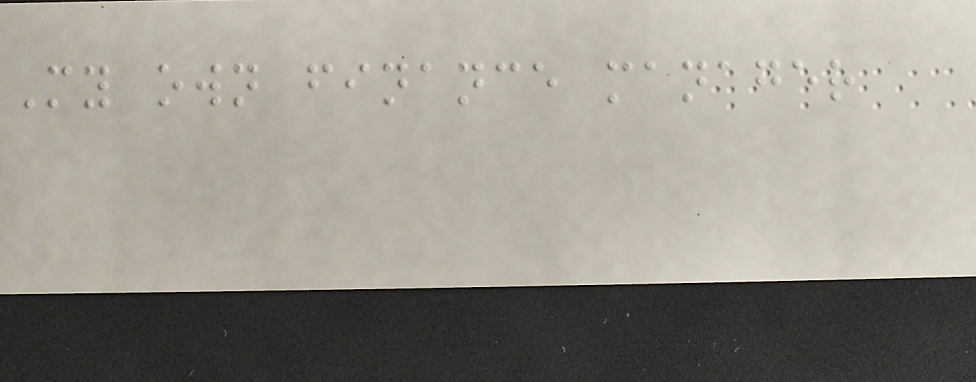My own finance manager
